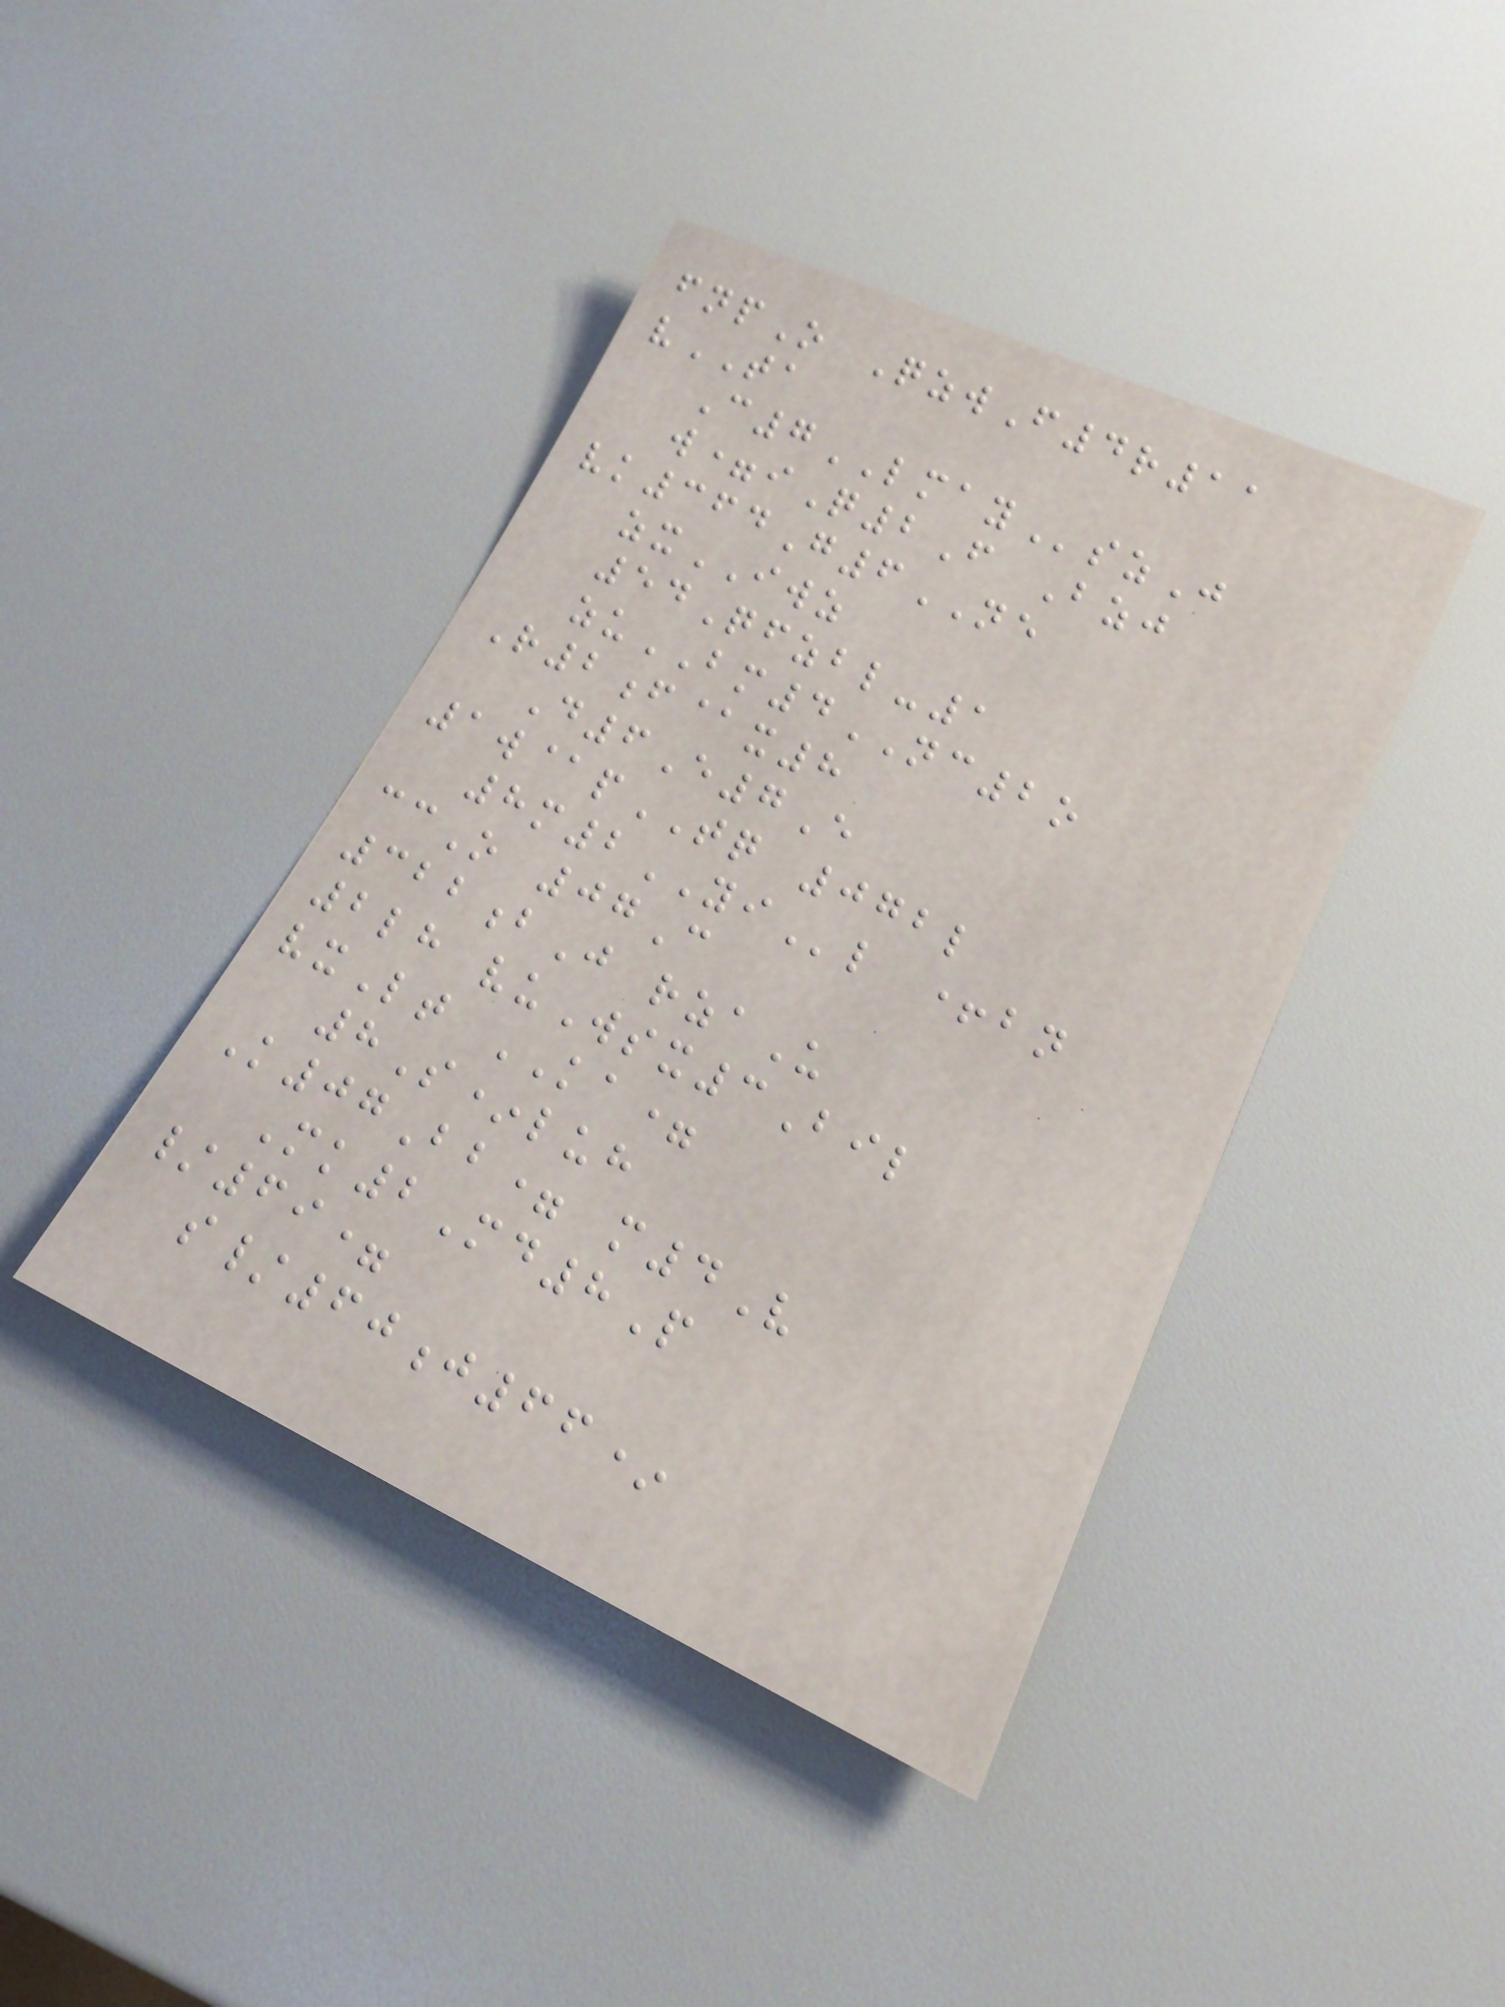fnpO QzwF4r11
vTA
C7LMAYszJ
w=iQ2F Bzj
vk364G6NE
zxIWZ
54Qfzbl-1
zuBM4NC2o
R2f@x8
D6E7E
1w@pTQ 072l
8m2YIl +bn
ccO 07C
322bJ rzaU
2lh vuWsx3Bil
vxLt KA=
8S*luh
K07Bb= m4V
Mk2Md8P
/69=
s/60j66*
